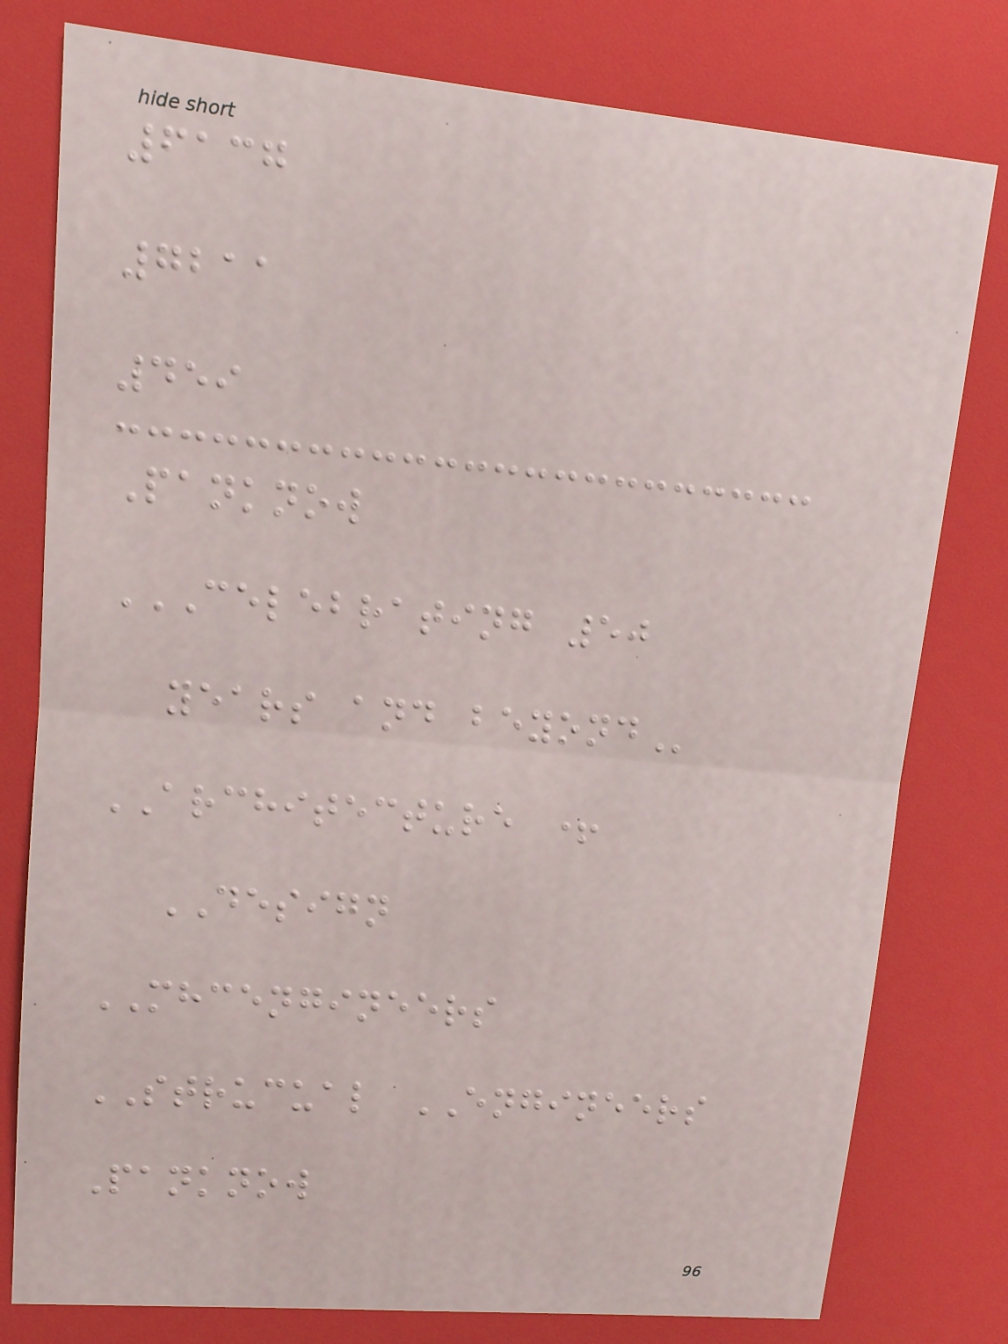6137
7211
459
Panknow
CELEBRATING 50
YEARS AND BEYOND
ARCHITECTURE +
DESIGN
MHCENGINEERS
STRUCUAL ENGINEERS
Panknow
